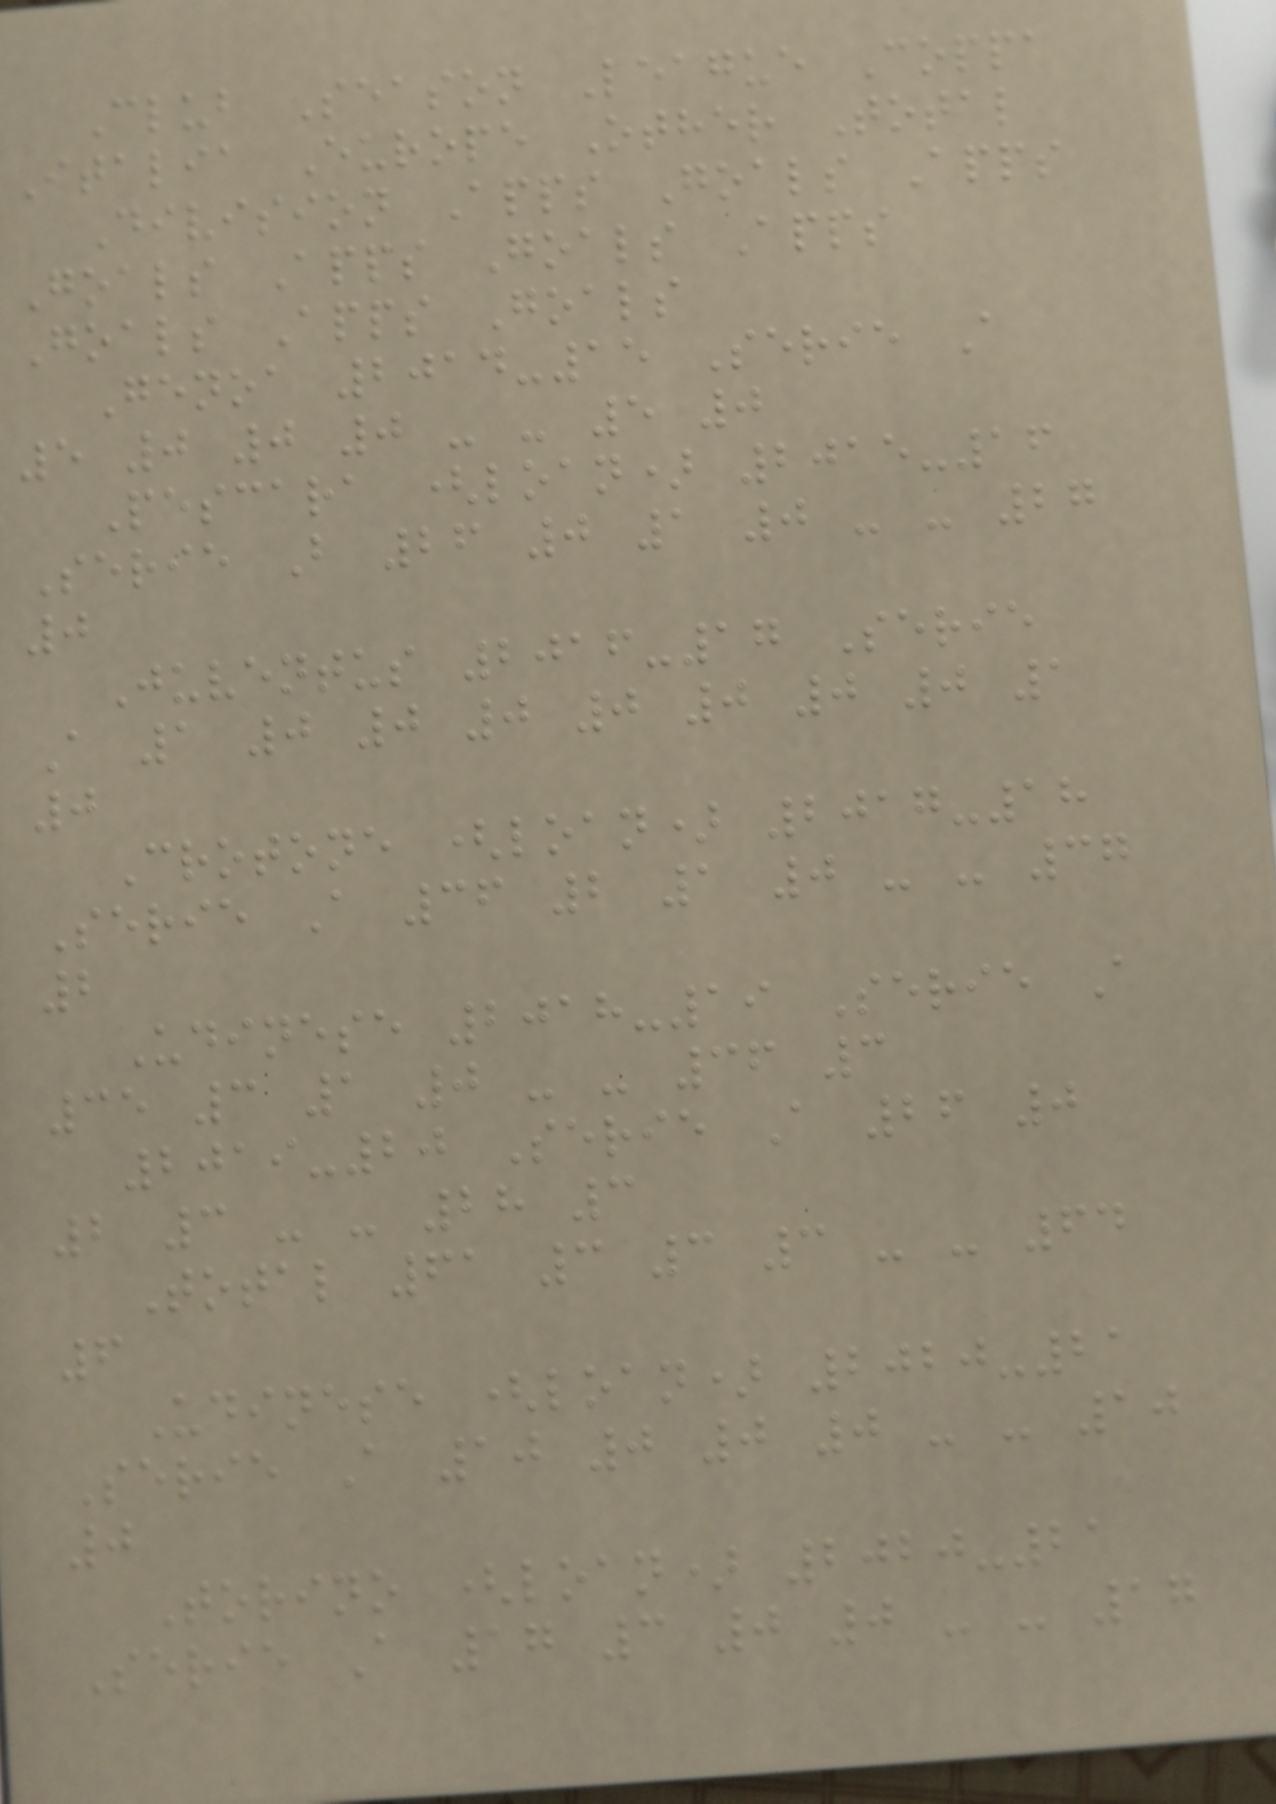Club Season League Coppa
Italia Europe Other Total
Division Apps Goals Apps
Goals Apps Goals Apps
Goals Apps Goals
Genoa 2014-15 Serie A
5 0 0 0 - - 5 0
Pescara (loan) 2015-16
Serie B 26 0 1 0 - - 27
0
Juventus 2016-17 Serie
A 1 0 0 0 0 0 0 0 1
0
Crotone (loan) 2017-18
Serie A 36 2 1 0 - - 37
2
Udinese 2018-19 Serie A
35 3 1 0 - - 36 3
2019-20 Serie A 26 0
2 3 - - 28 3
Total 61 3 3 3 - - 64
6
Udinese (loan) 2020-21
Serie A 10 0 0 0 - - 10
0
Torino (loan) 2020-21
Serie A 17 3 0 0 - - 17
